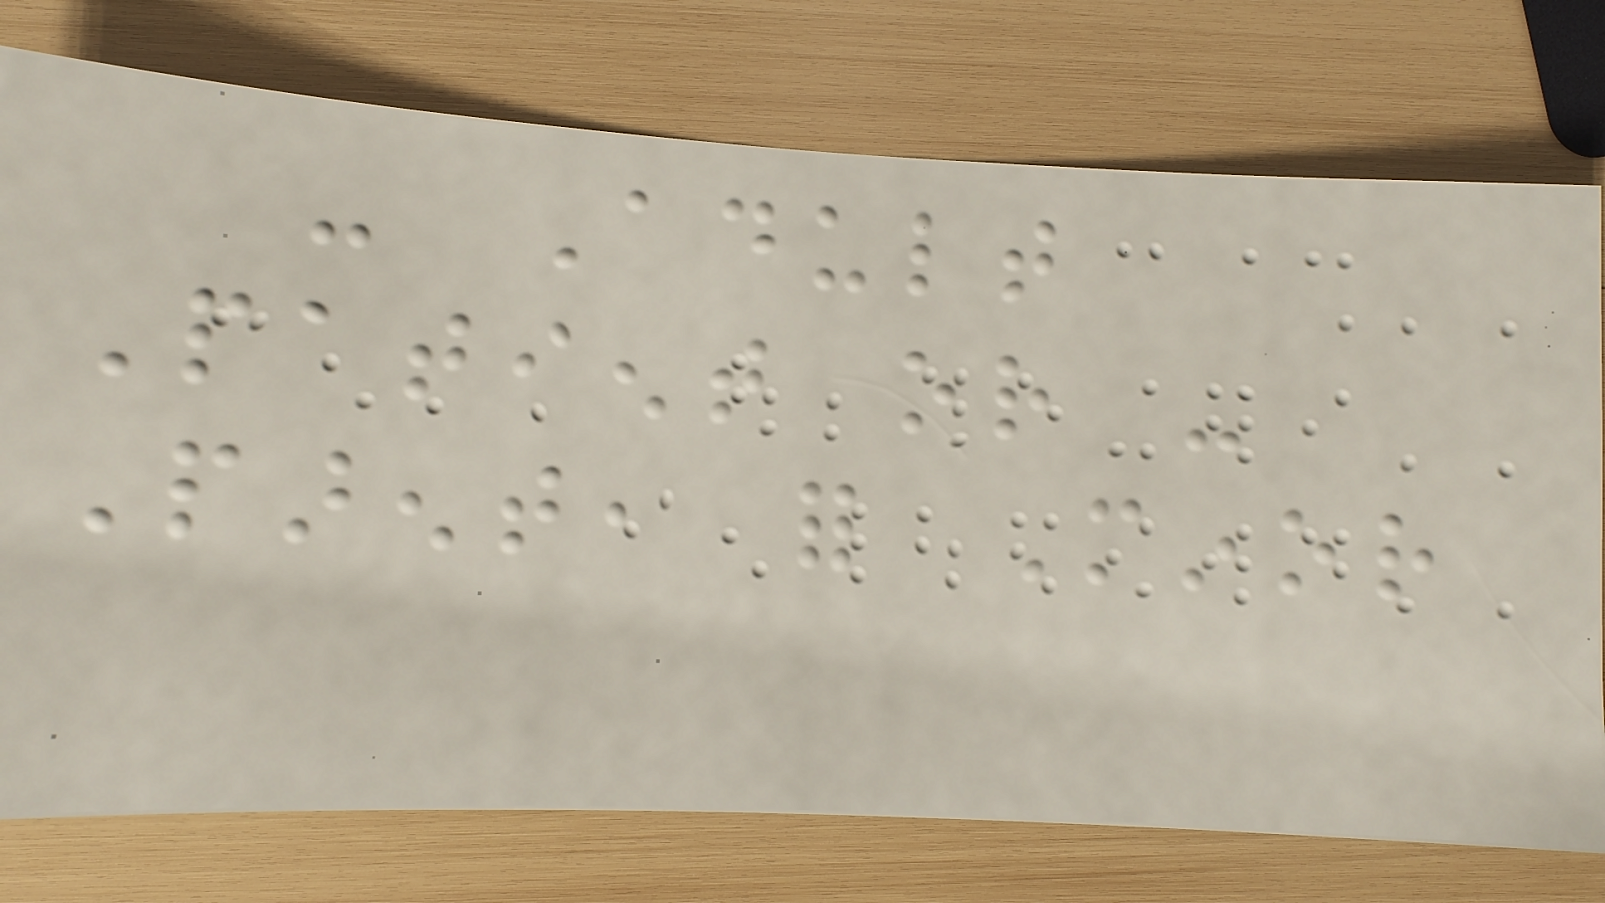- Adult
Patient or -
Parent, for Minor
